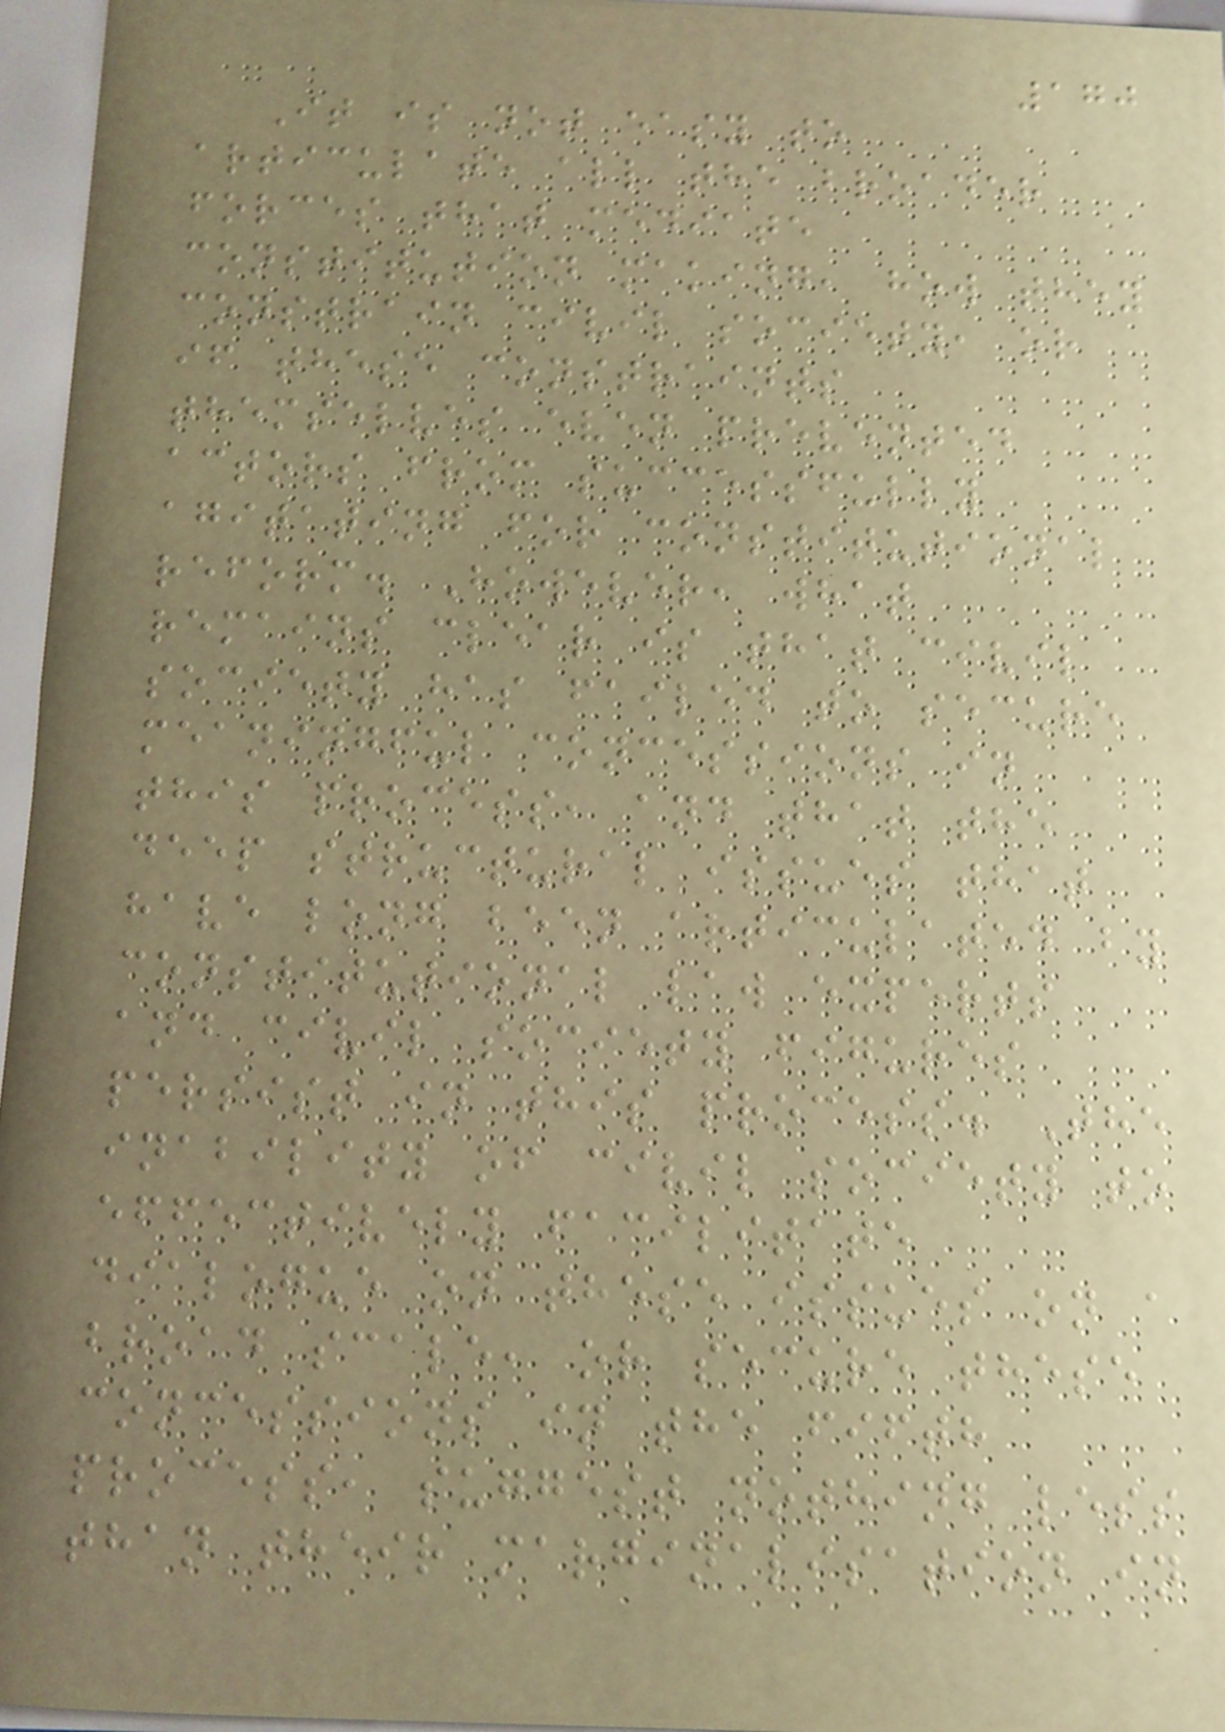170
It is not easy to
articulate all the broader
forces that mediate
constitution making, how they
constrain civil society, or
if these constraints
themselves even prevented
actors from successfully
agitating for constitutional
reform. However, what
remains clear is that civil
society has failed to secure
meaningful concessions in
this process, and that the
deep structural issues that
have long been articulated by
constitutional law experts
and civil society figures
persist in this process. The
inability of civil society to
effectively facilitate
dialogue on these issues on a
broad scale, or secure these
concessions in the fifth
process, suggest nothing less
than their marginalisation in
